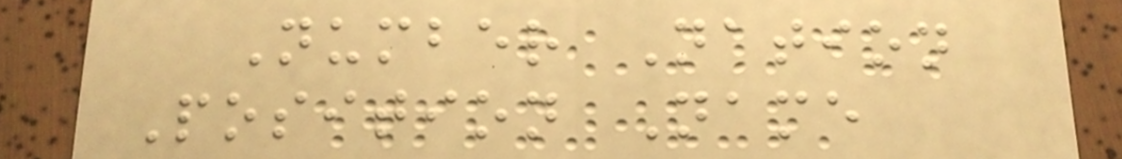Number Nation
Position Name
